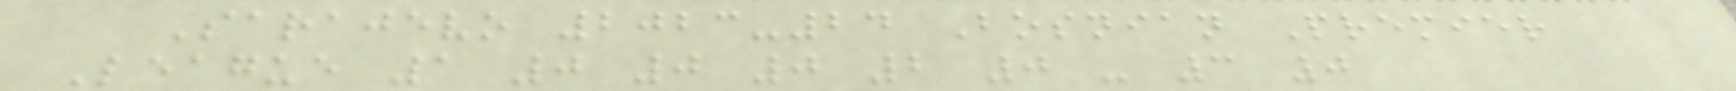Sarajevo 2023-24 Bosnian Premier
League 1 0 0 0 2 0 - 3 0
